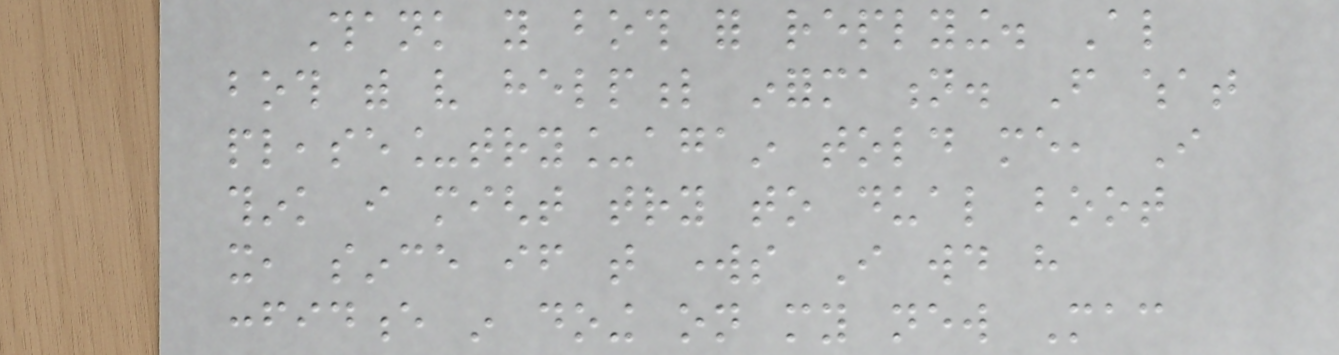Thank you both for replying. Also
both with very helpful information. From what
please_try_again told me, I
think i might try to dual boot
it, since if that works I would have
confidence in doing on my new Mac
